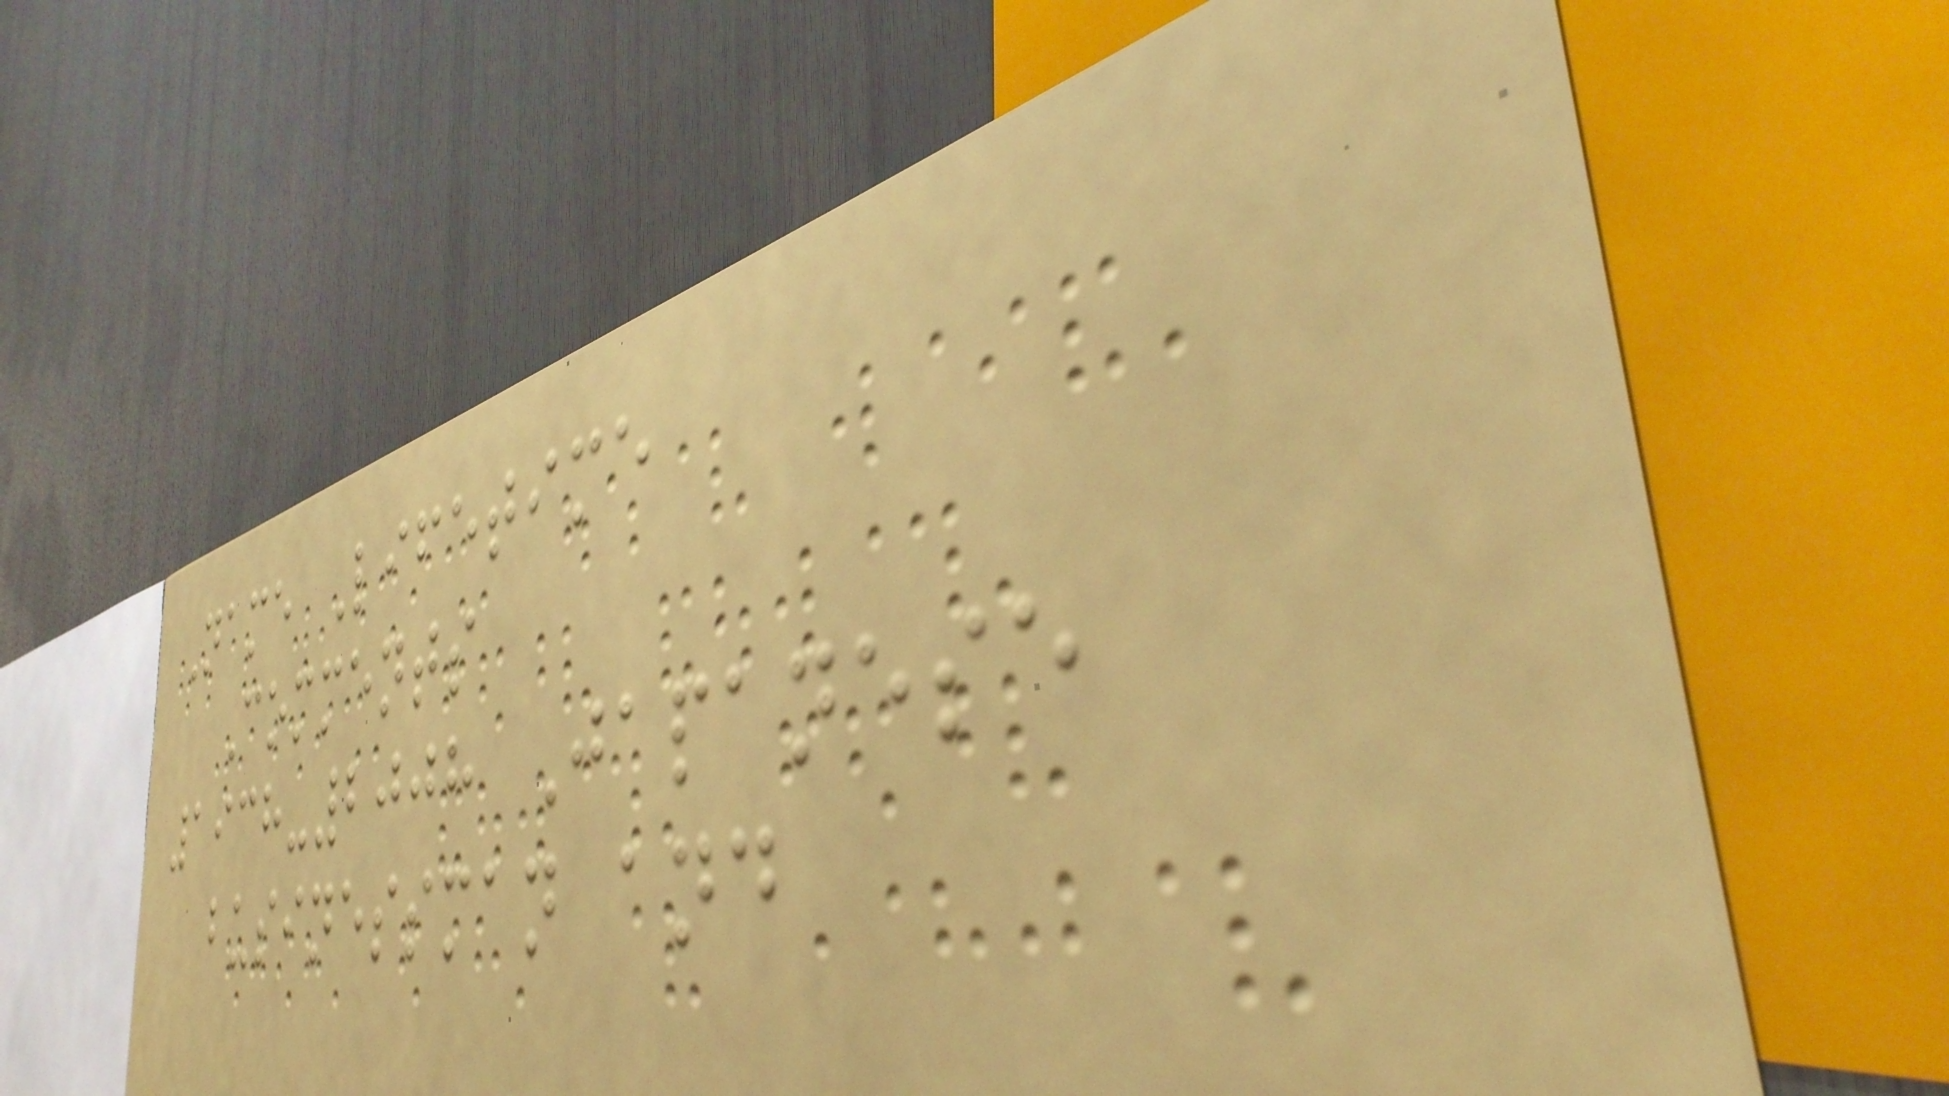Name Lifetime
Comments
1938-2008 Japanese
businessman and
